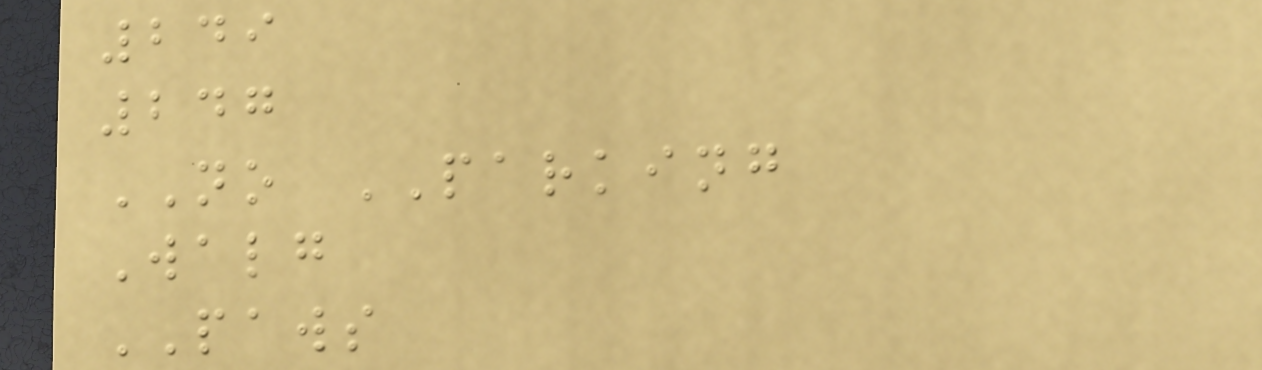249
247
NO PARKING
Walg
PAWS
